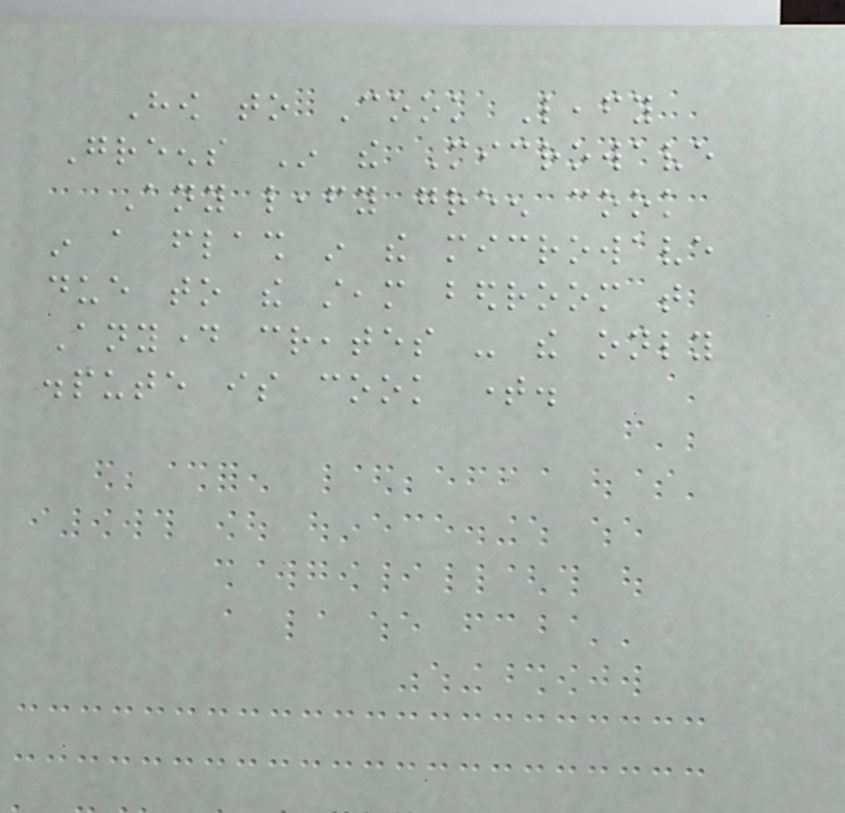How to Cook Leafy
Greens In the Microwave
Any leafy green cook
in a flash in the microwave
due to the steam bedroom that
Anyday creates - the only
dispute is cook time.
